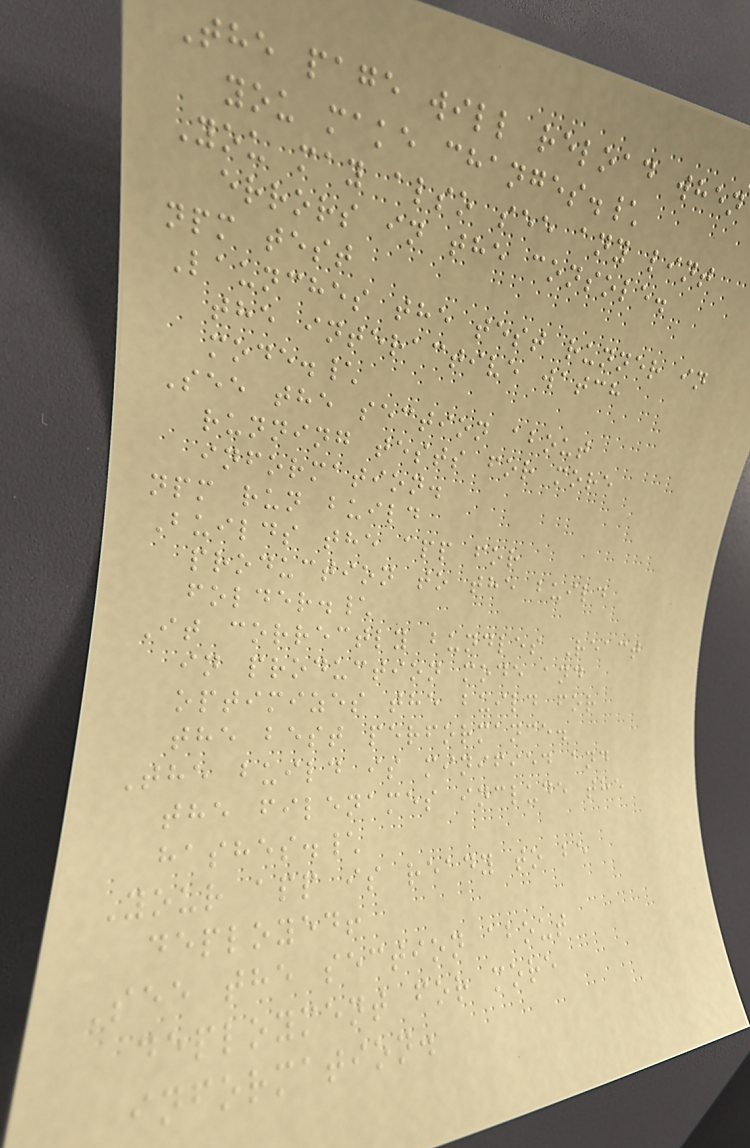The page will reload when
you make changes.\
You may also see any lint
errors in the console.
npm test
Launches the test runner in
the interactive watch
mode.\
See the section about
running tests for more
information.
npm run build
Builds the app for
production to the build
folder.\
It correctly bundles React
in production mode and
optimizes the build for
the best performance.
The build is minified and
the filenames include the
hashes.\
Your app is ready to be
deployed!
See the section about
deployment for more
information.
